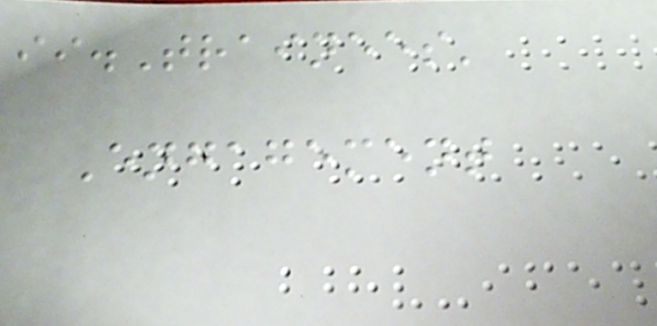ii.Trainees'
Engagement
